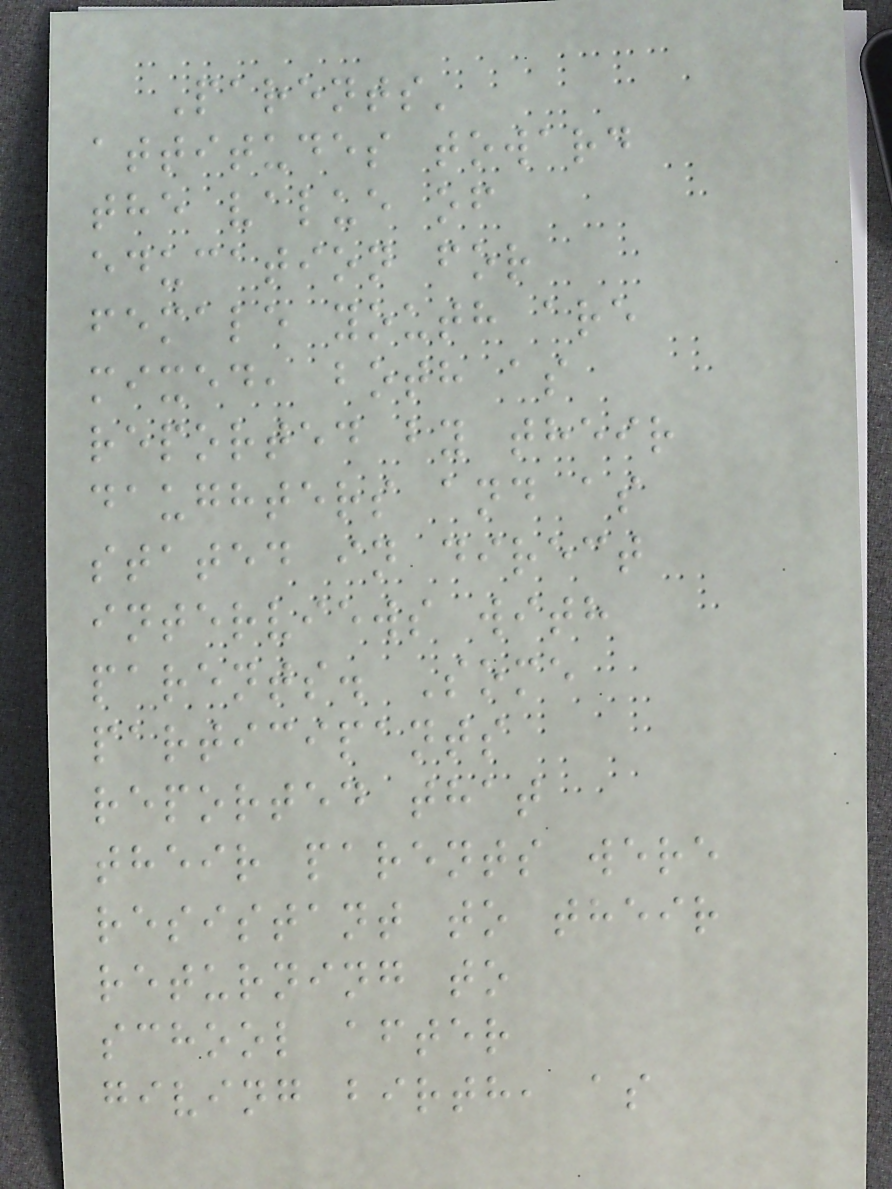Parents'
attitudes toward
the value of
education for
female youth are
mixed, both as
reported by their
daughters and as
stated in direct
interviews with
parents. Some
participants
reported that
their parents were
resistant to their
returning to
school after
giving birth, as
